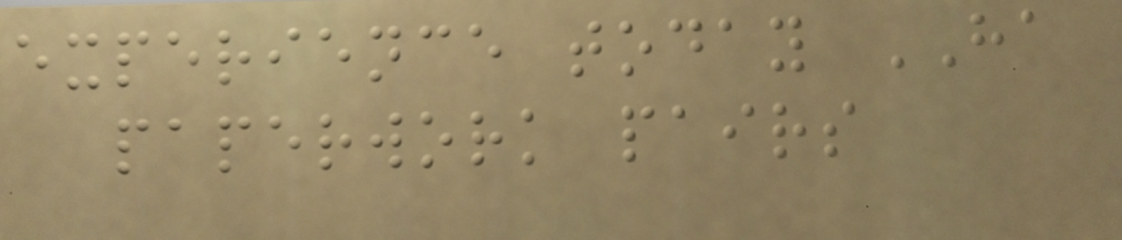experience today HA
paperwork pairs
